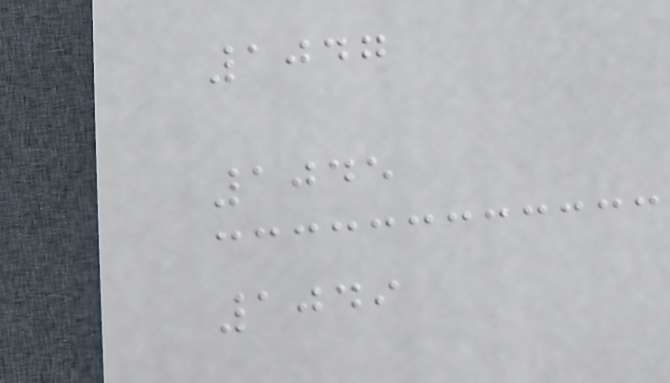1047
1045
1049
